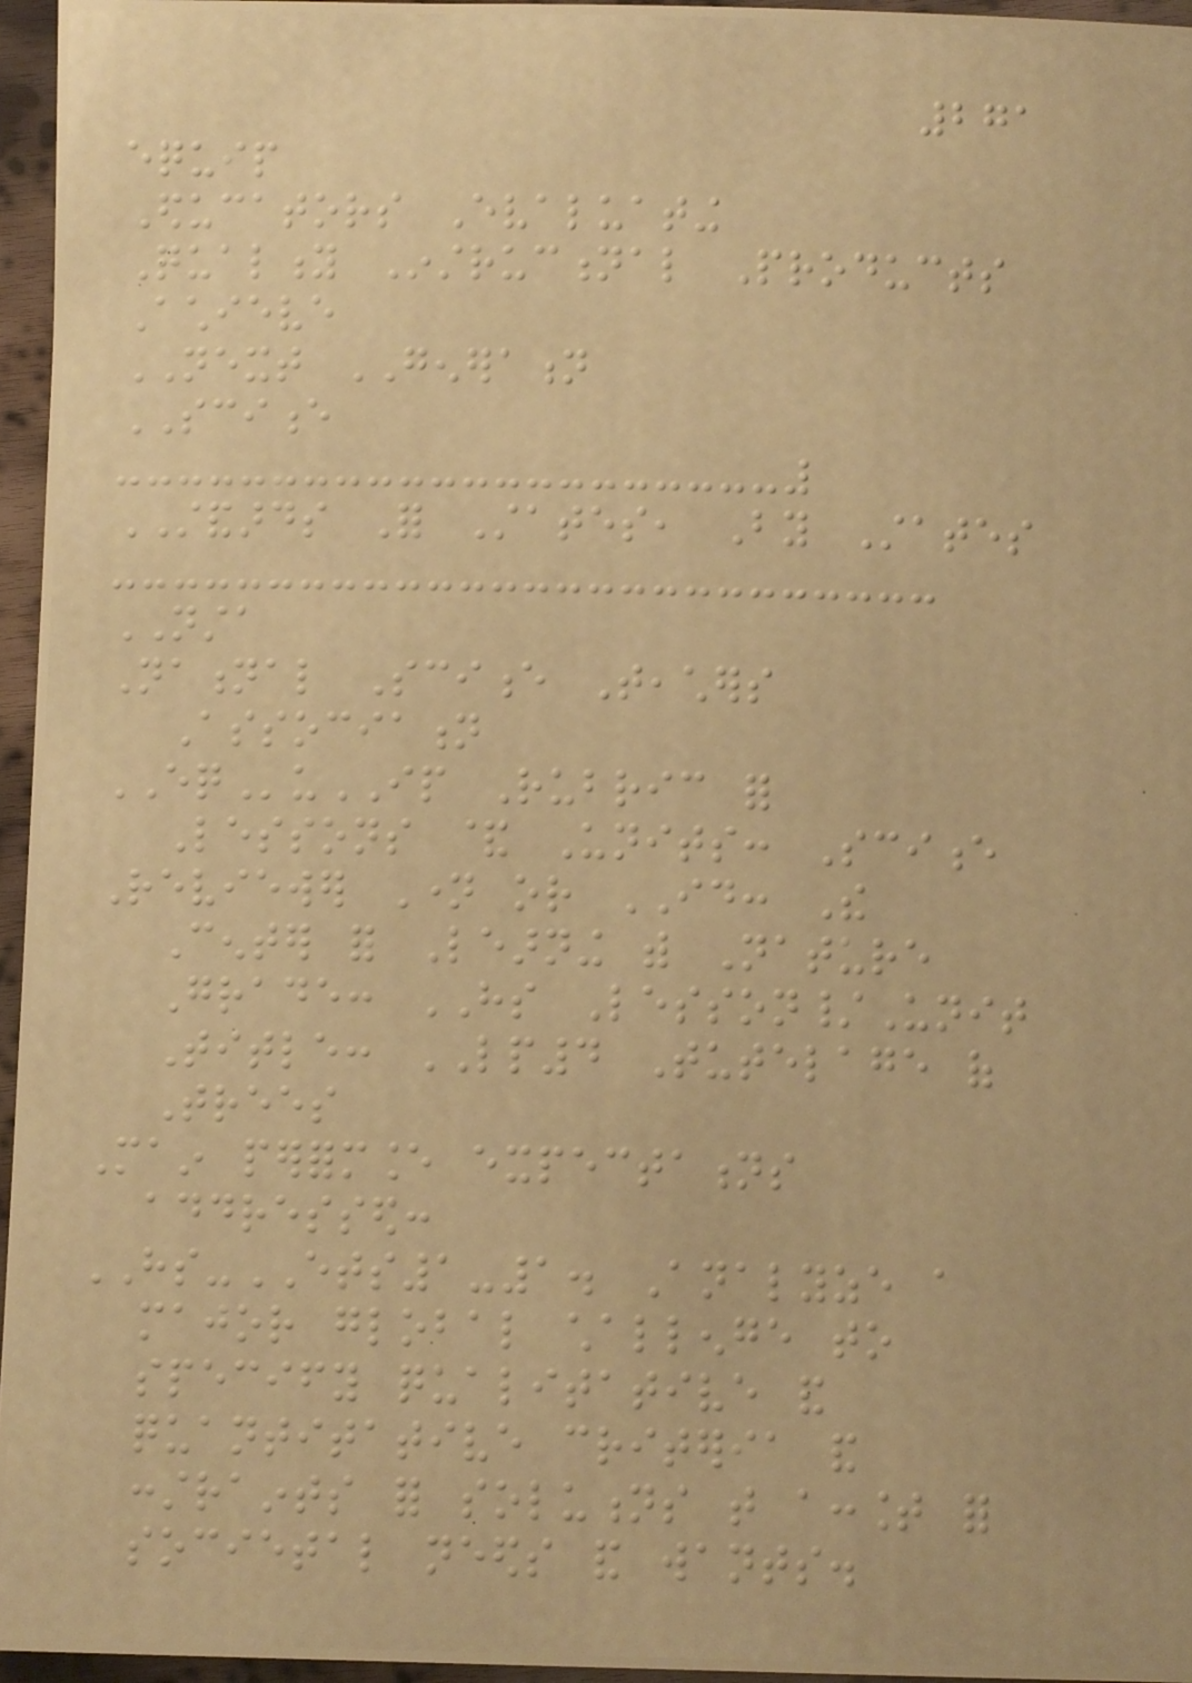271
equip
Educators Evaluating
Quality Instructional Products
Achieve
NEXT GENERATION
SCIENCE
STANDARDS For States, By States
NSTA
National Science Teachers
Association
EQuIP Rubric for
Lessons & Units: Science
Reviewer Name or ID: The
Center for Learning with Nature
Grade: HS Lesson/Unit
Title: LP4 Tutelage of
Trees
Main performance expectations
addressed:
HS-ETS1-1. Analyze a
major global challenge to
specify qualitative and
quantitative criteria and
constraints for solutions that account for
societal needs and wants.
